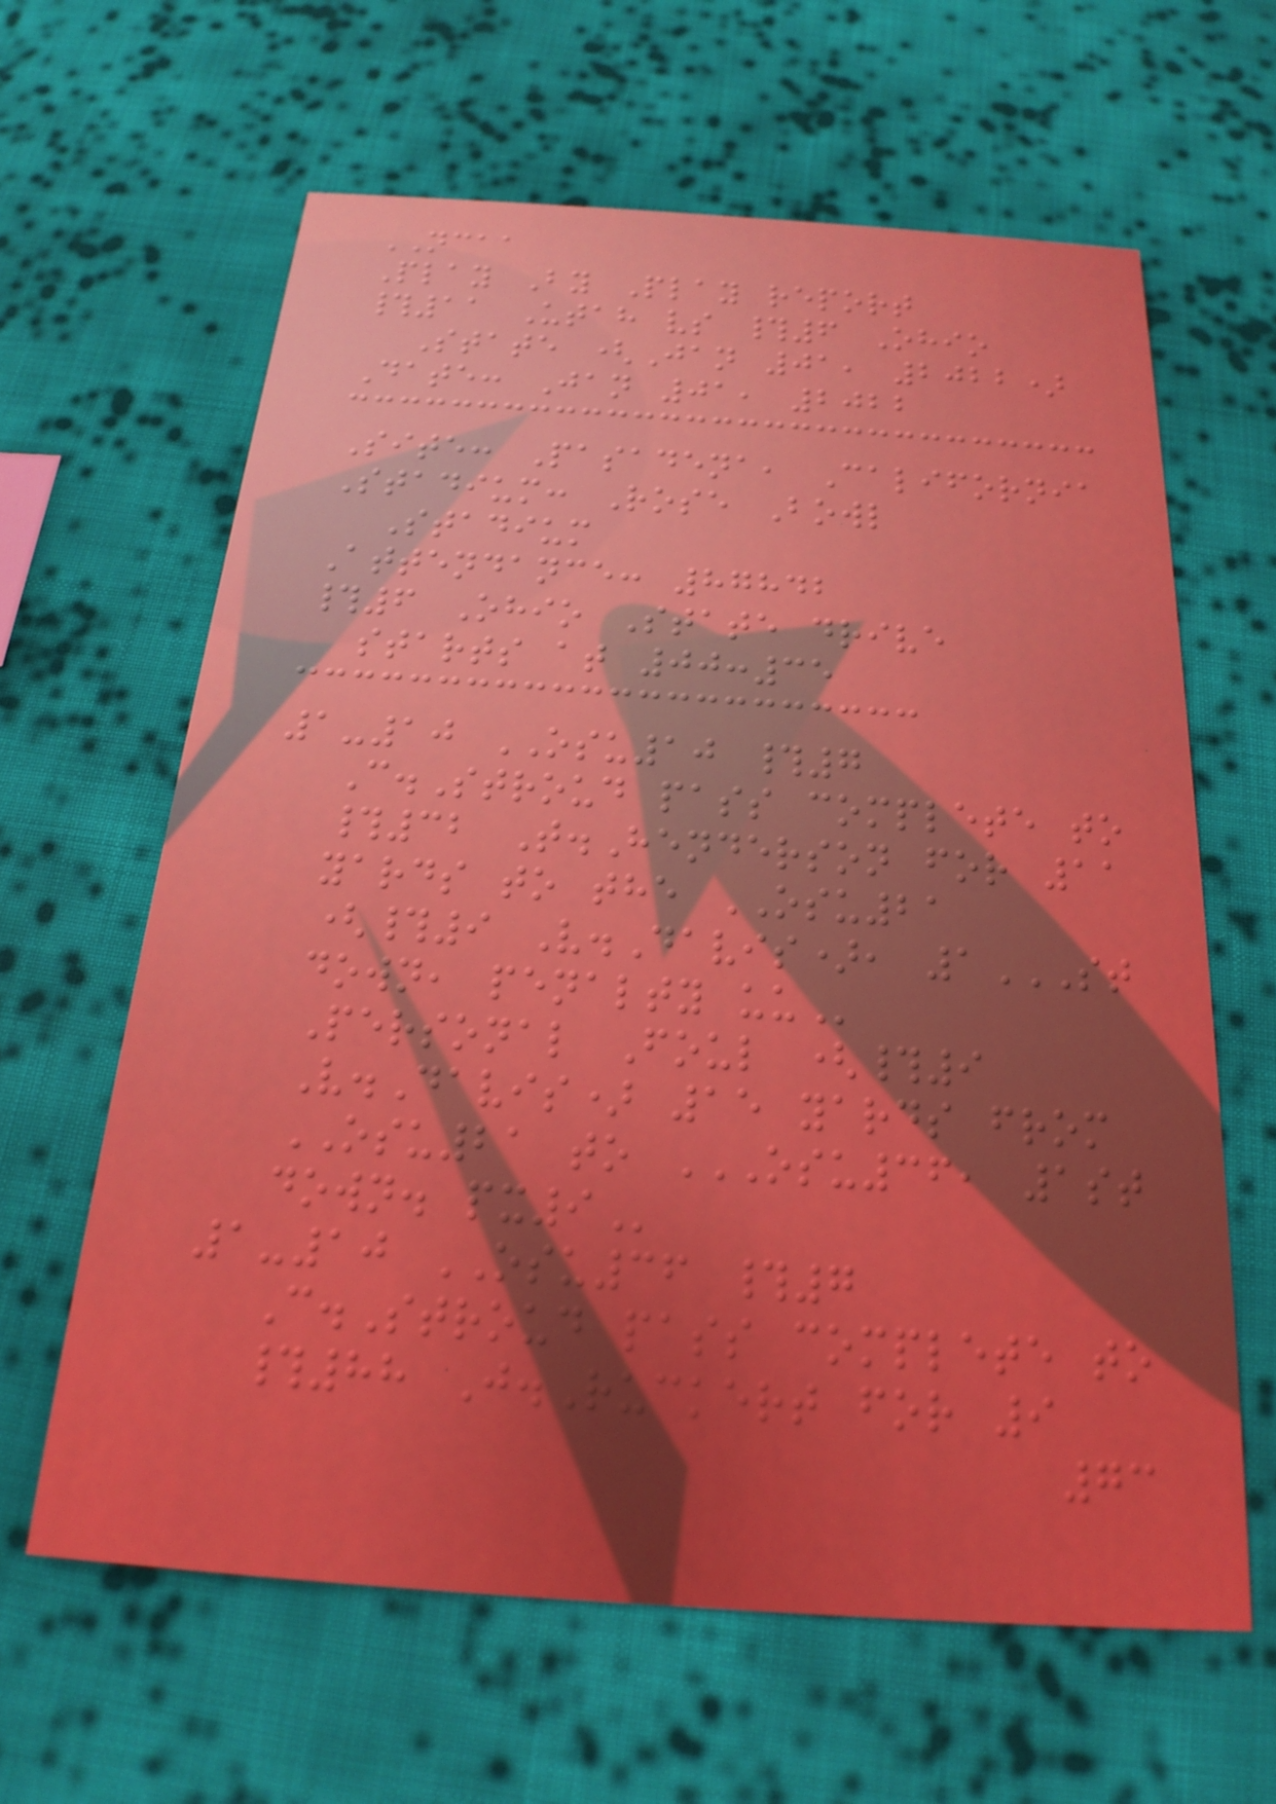NCAA
Play By Play report
#11 Utah vs #6 Ohio
State (Jan 01, 2022)
Date: Jan 01, 2022
Site: Pasadena, California
Stadium: Rose Bowl
Stadium
Attendance: 87842
#6 Ohio State drive
starts at 00:35
1-10 OSU10 #7
C.Stroud pass complete to
#32 T.Henderson for 11
yards to the OSU21
(#9 V.Davis), 1ST
DOWN, PENALTY UU
Personal Foul (#9
V.Davis) 15 yards from
OSU21 to OSU36, 1ST
DOWN. PX9
1-10 OSU36 #7
C.Stroud pass complete to
#88 J.Ruckert for 9
73
